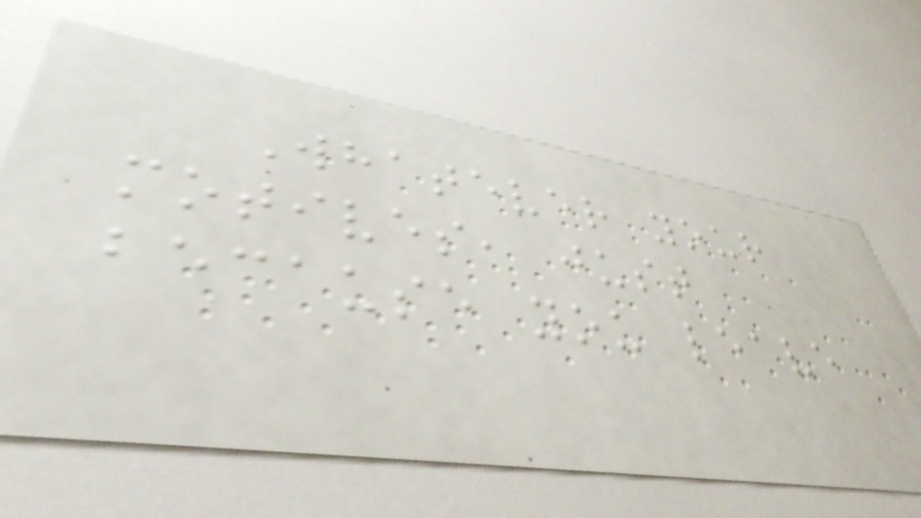Whatever your
motives, just
because you leave
